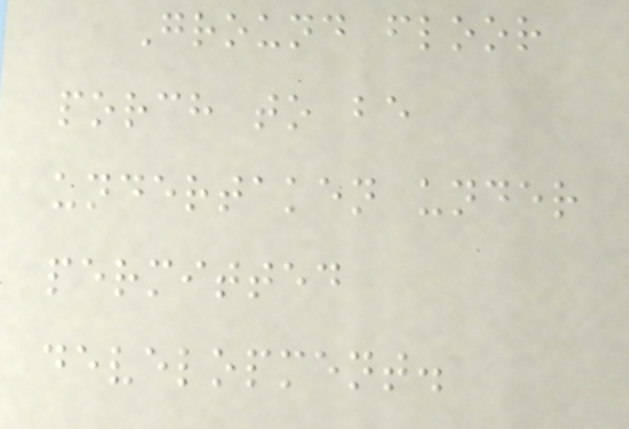Ground floor
porch to be
undertaken under
permitted
development.
